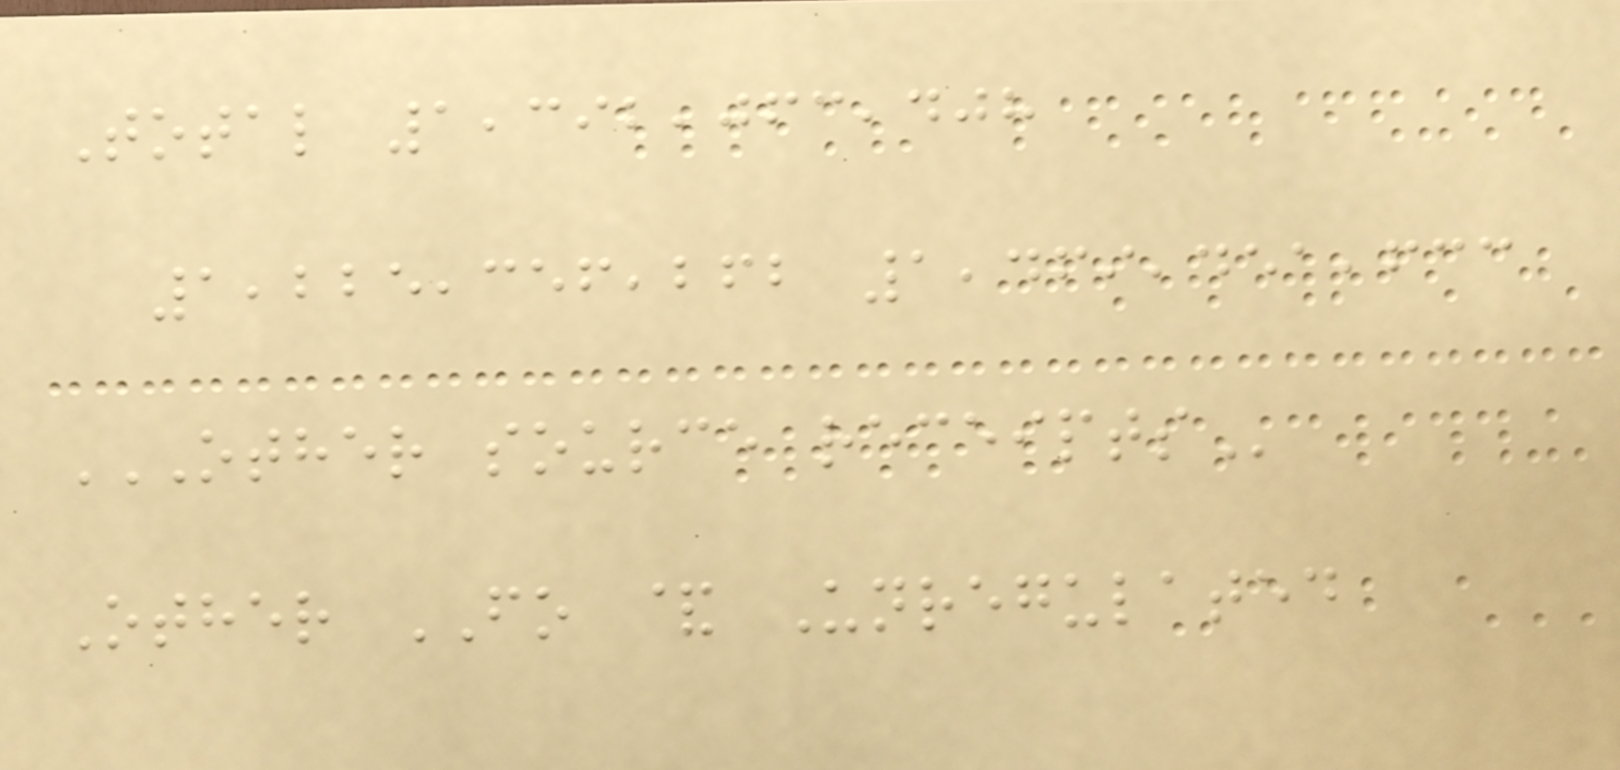Total 1,392,063,408
1,225,356,262 1,469,451,633
OTHER SOURCE RECEIPTS
Other FO & Unregulated
